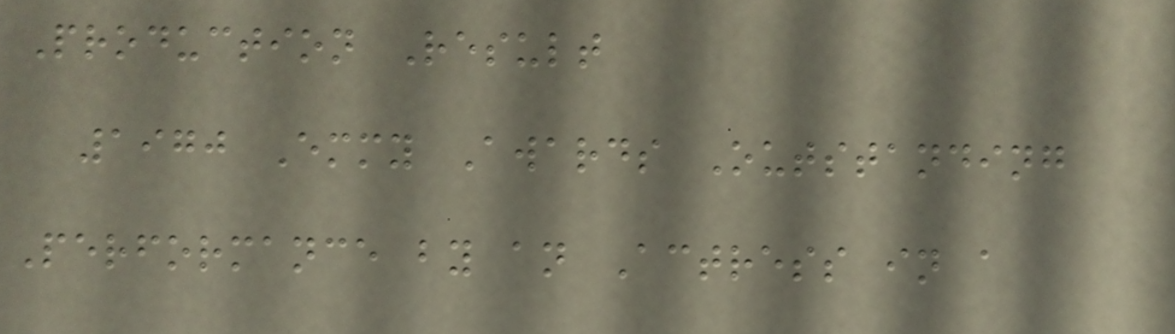Production Result
1970 Emmy Awards Outstanding
Performance by an Actress in a
